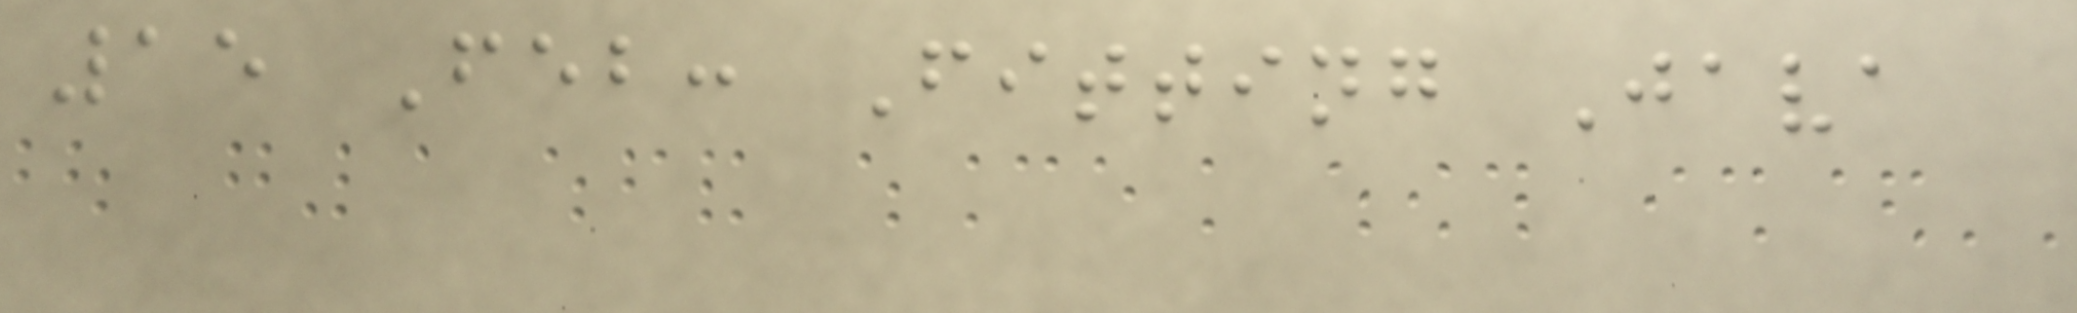15 Feb: Fitting Java
